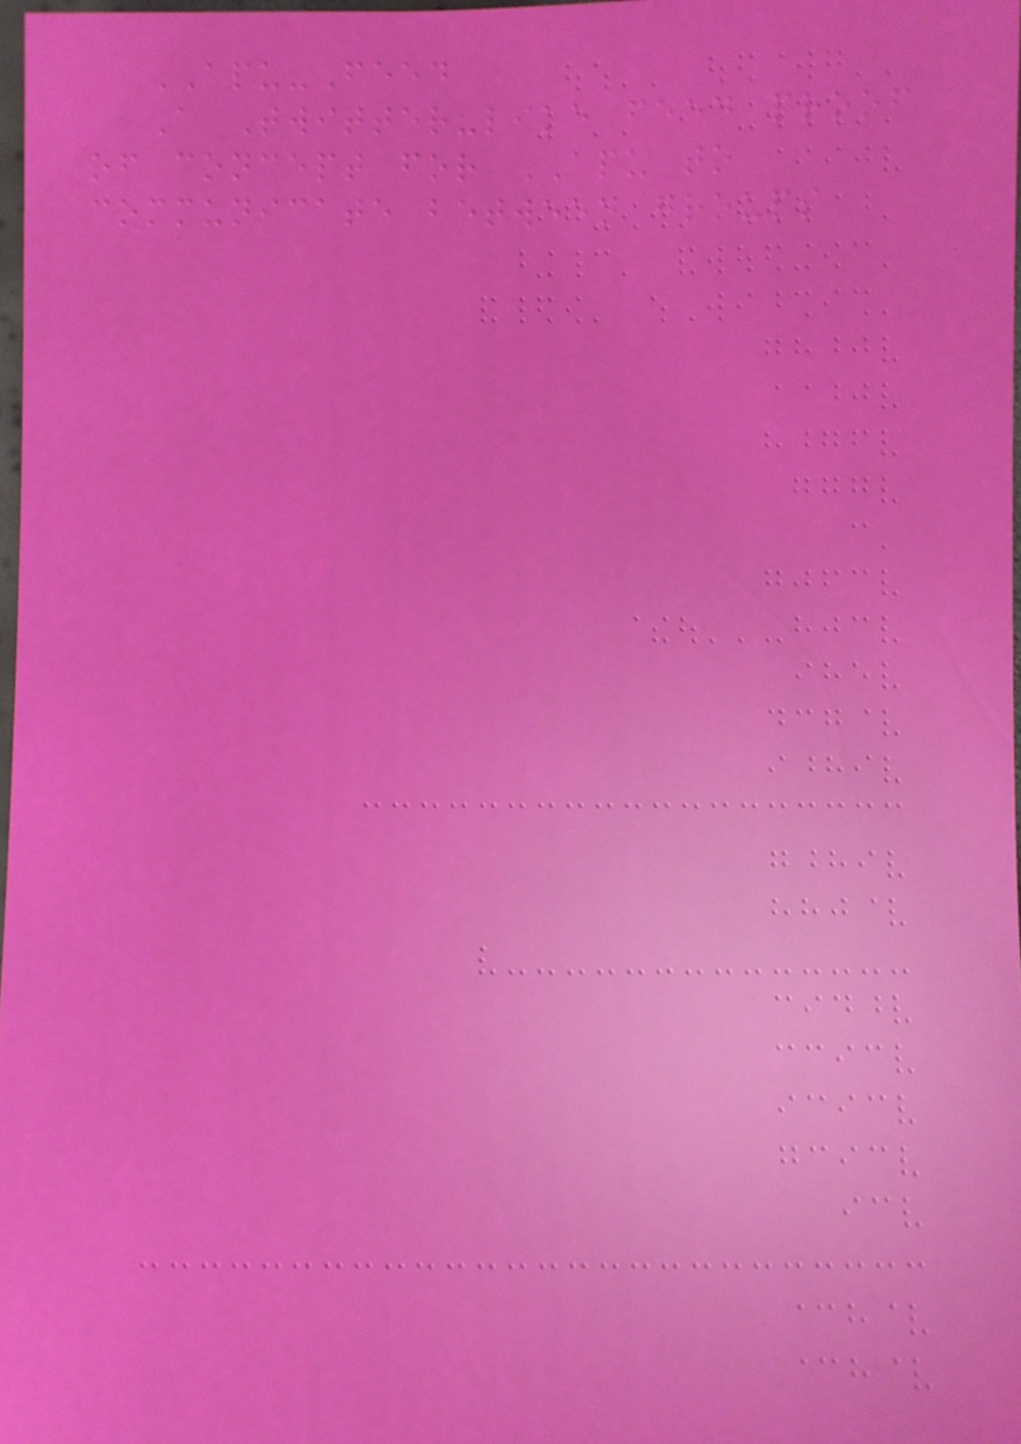APU-Feed
A Twitter-like feed proof
of concept for APU to
communicate between groups
